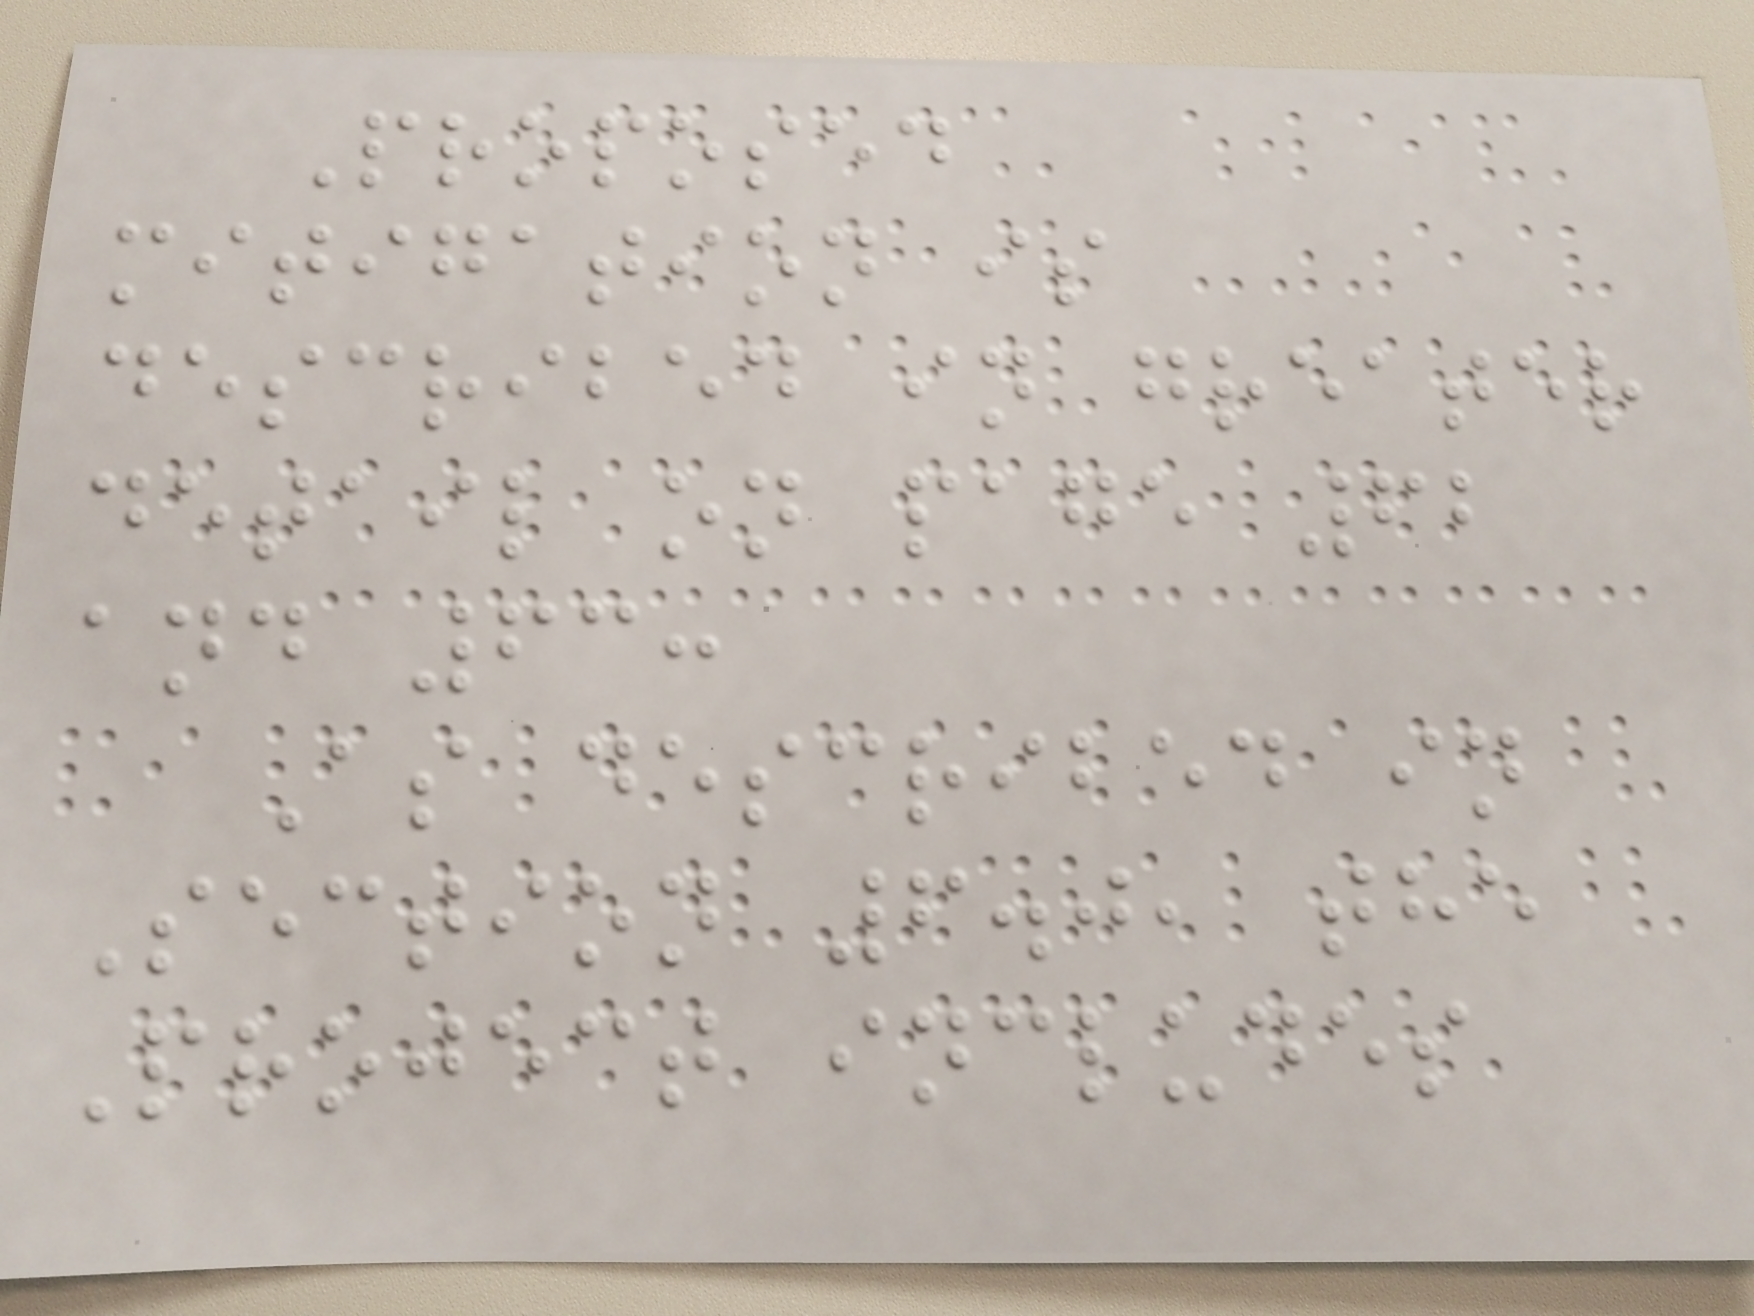Proposed
mitigation is
described in greater
detail on page 62
and 63:
As described in
Section 6.0, the
Project includes
